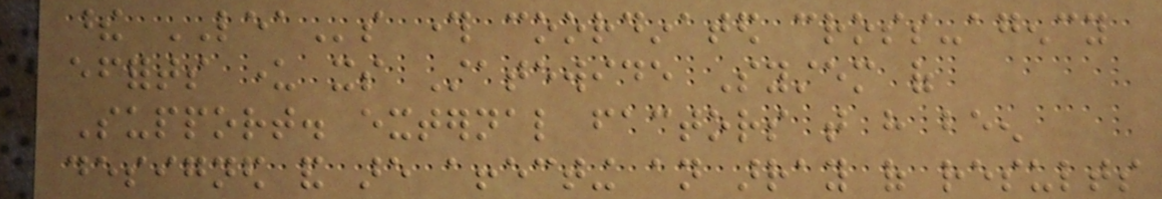these LEAs through coordinated cross-agency
efforts under its Statewide System of
Support. external factors that have been
designed and are affecting an array of results
